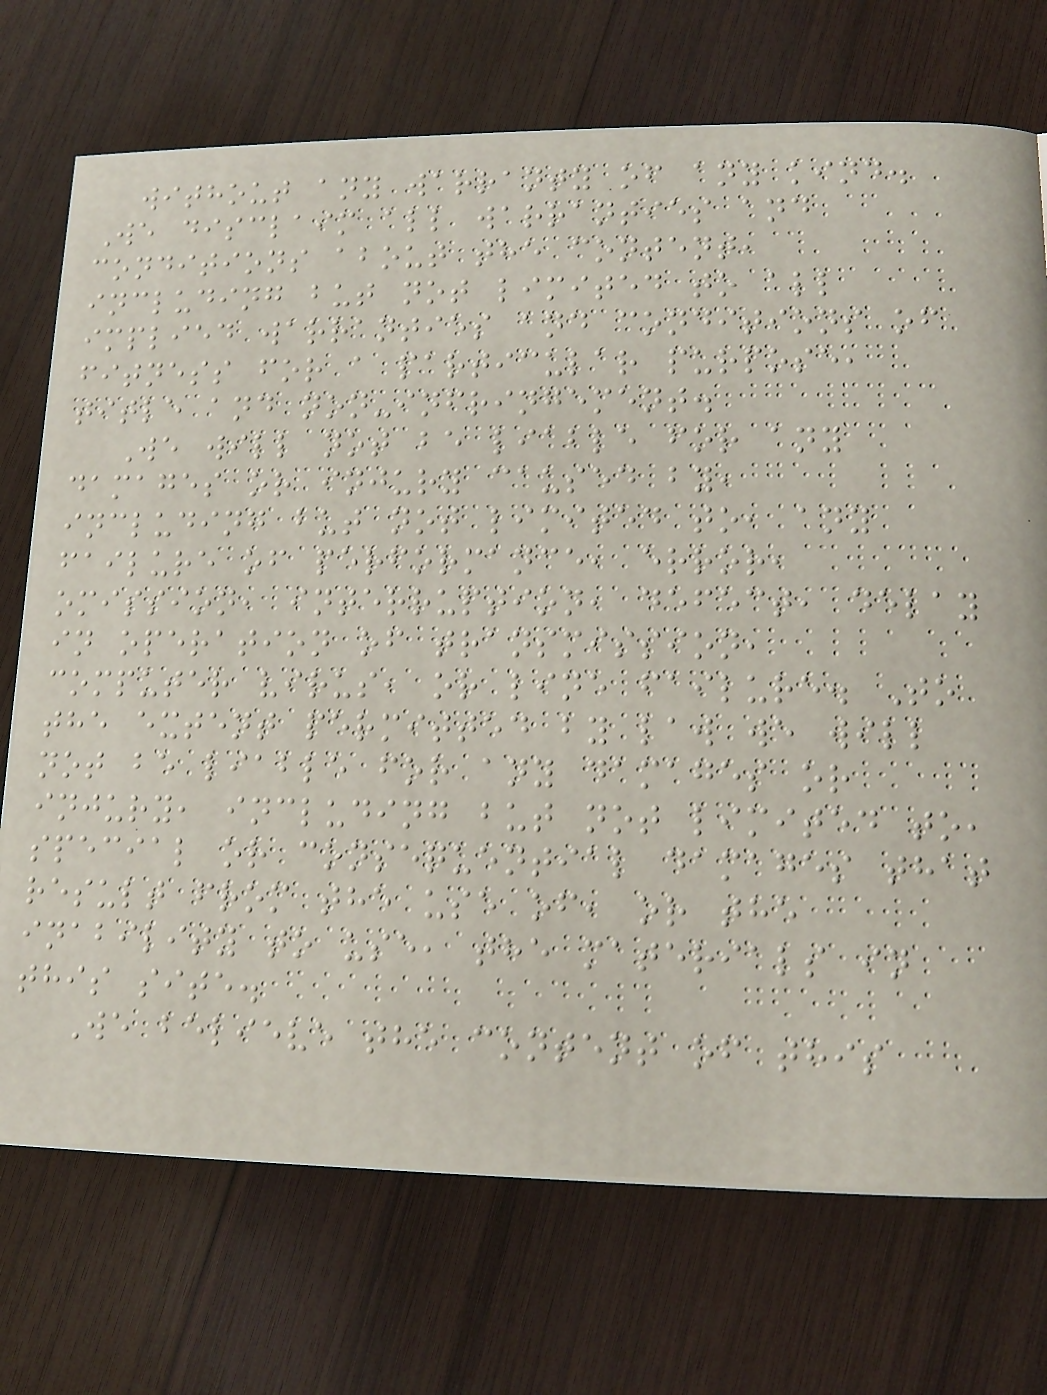without any warranty of any kind.
We disclaim all warranties and
conditions about the content,
including but not limited to all
implied warranties and conditions of
fitness for a particular purpose,
title and non-infringement.
We will not be liable for any
damages or injury caused by,
including but not limited to, any
failure of performance, error,
omission, interruption, defect, delay
in operation of transmission,
computer virus, or line failure. To
the extent permitted by law we will
not be liable for any damages or
injury, including but not limited to,
special or consequential damages that
result from the use of, or the
inability to use, the materials in
this site.
We believe the content of this
